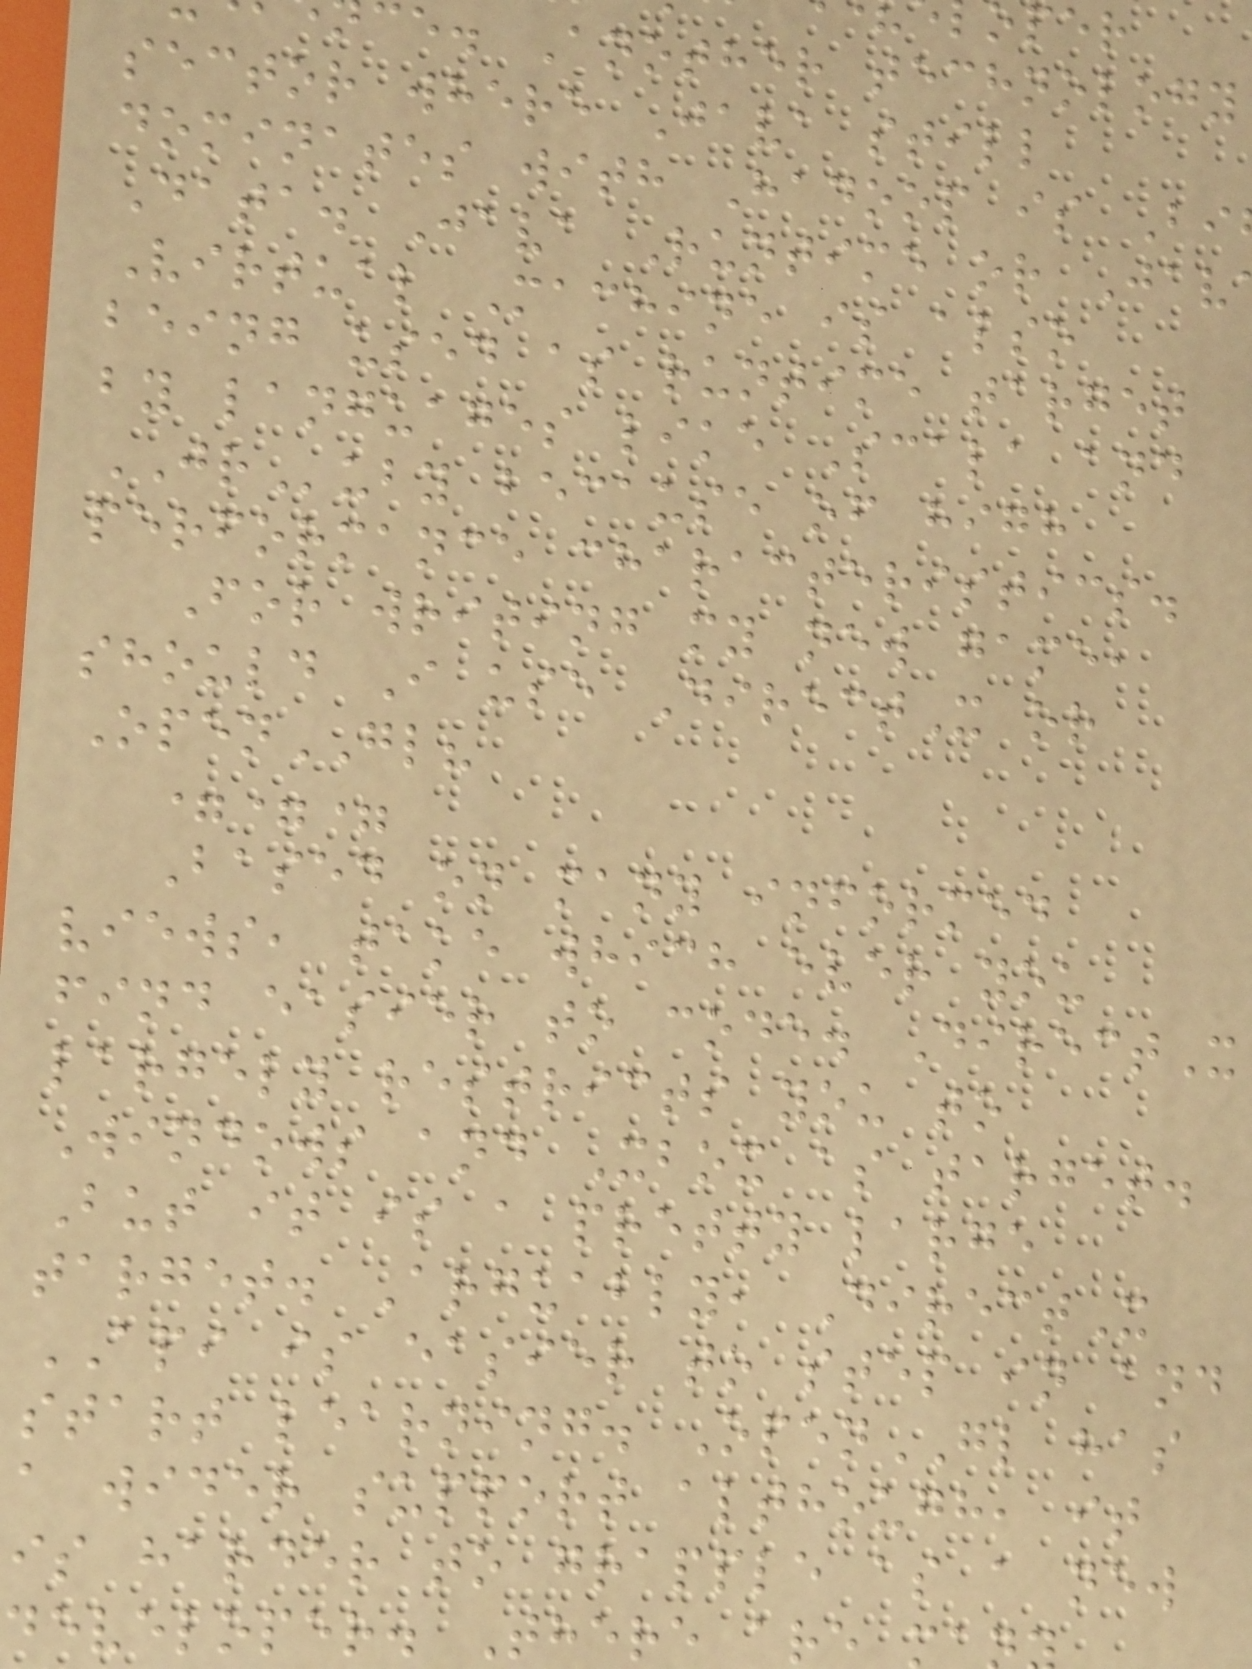e. Another technology
sector where Java still
dominates with Hadoop is Bi
Data. Java Runtime or Jav
Virtual Machine is also
being used as runtime target
by languages like Scala and
JRuby because of high
performance characteristics.
For writing my new game,
should I use DirectX or
OpenGL?
===
Based on many informed
views, take which ever you
find easier to code. DirectX
largely restricts you to
Windows and Xbox as target.
But it is a pretty large
target. Arguably, DirectX
API is easier to step in and
start learning. OpenGL has
a wider support although, it
is harder to grapple as a new
developer. There are
